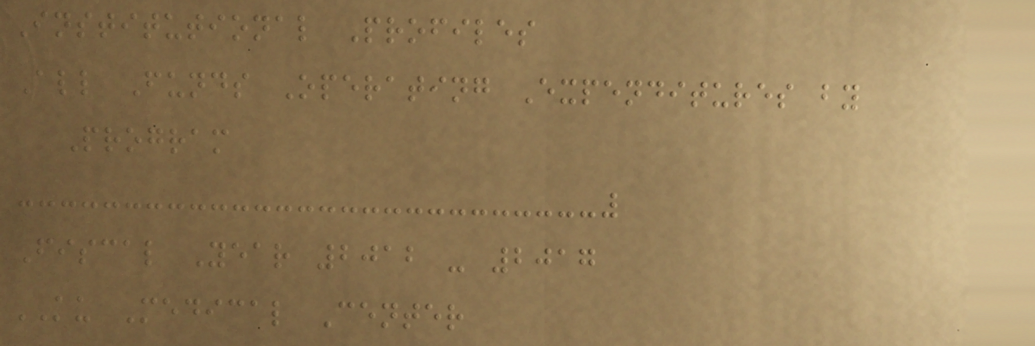Institutional Profiles
All Funds Operating Expenditures by
Program
Fiscal Year 2012 - 2017
KU Medical Center
